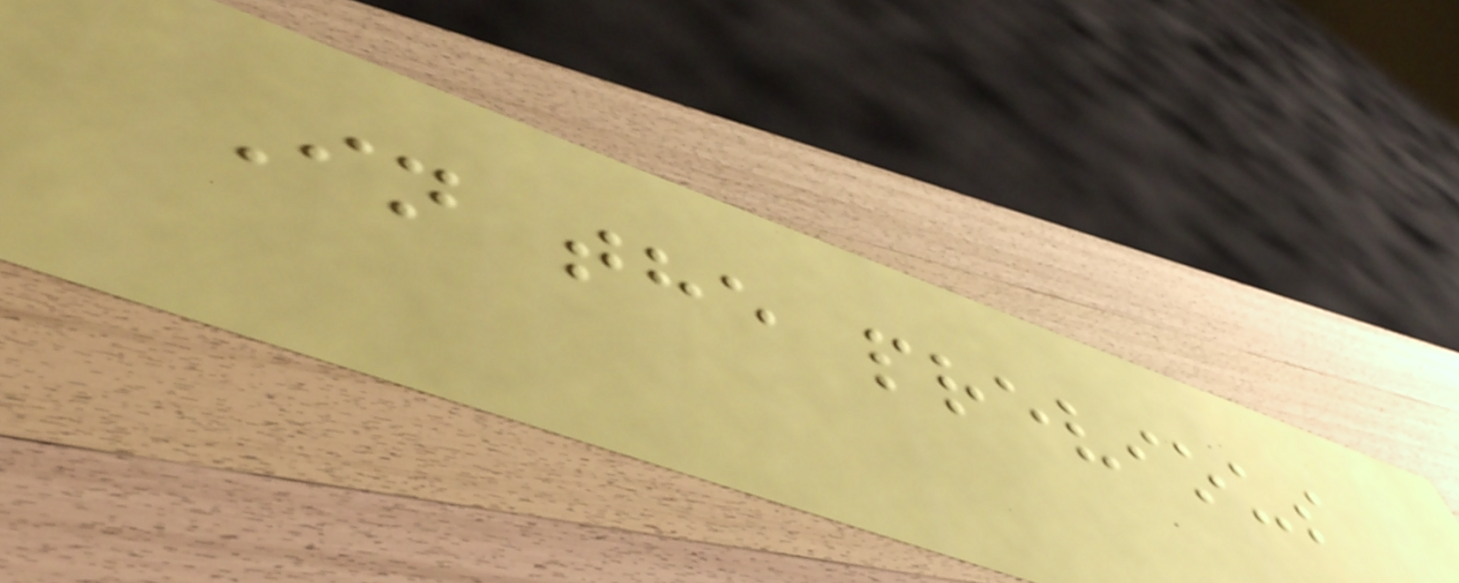In the previous
